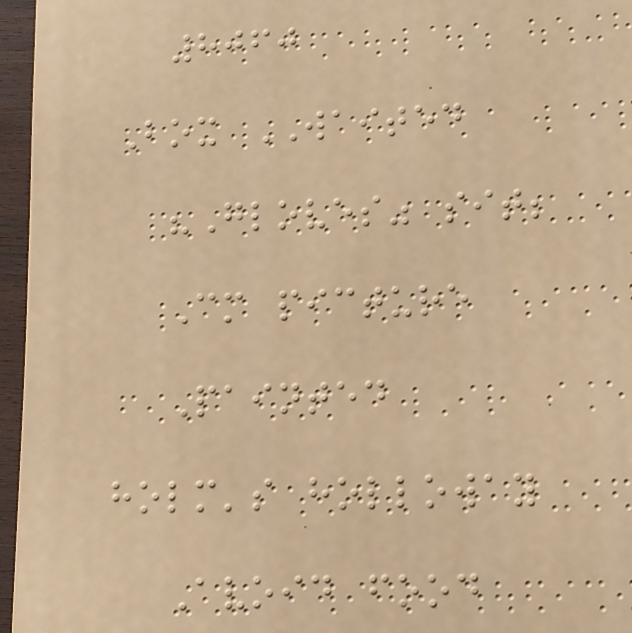8060
Box WAITED
"Gloves" sit;
Cm picture
Painted
holm's holloway
Avoid food
